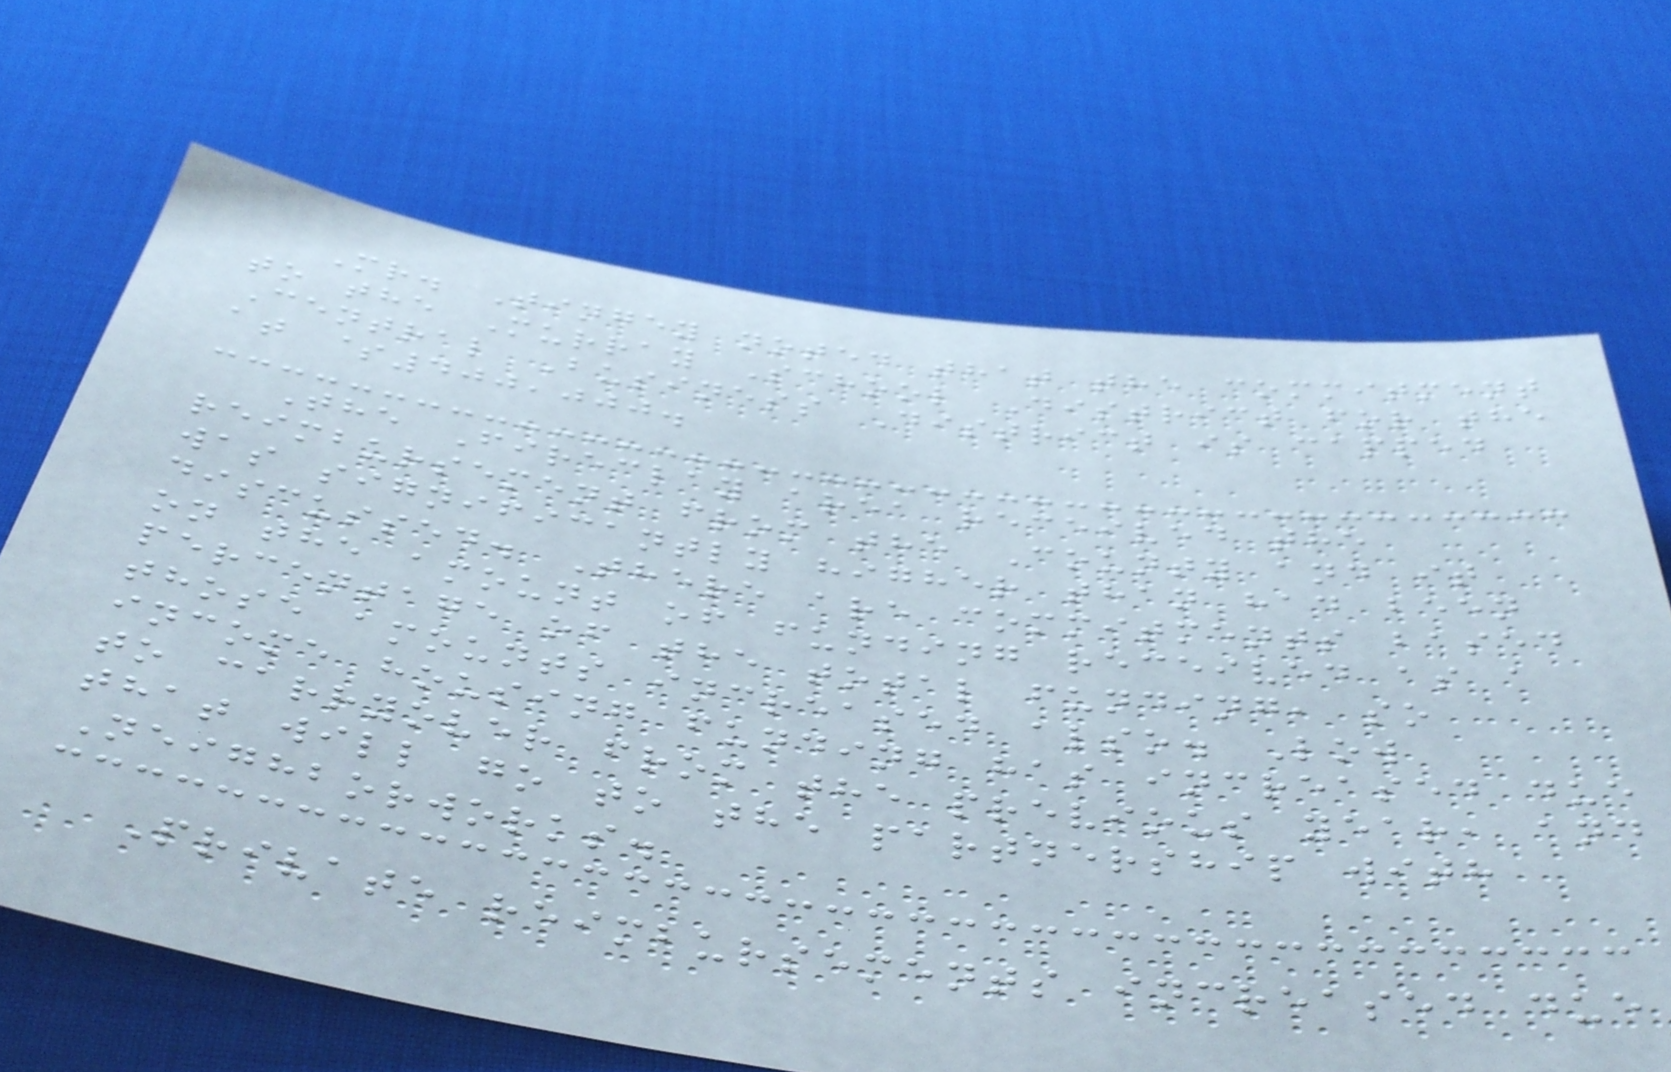Mr. Tingey noted that the commitment
to the Murray School District for the
Central Business District is capped
at $400,000.
The Fireclay area received the
reimbursement from the County and it
was significantly higher than had been
discussed. There are commitments based
on the amount of funding received as a
percentage of the total funding, so
those amounts increased also. Low
income housing funding has increased due
to carryover from the previous year, and
that will go to the partnership with
Neighborworks.
Private reimbursements increased due
